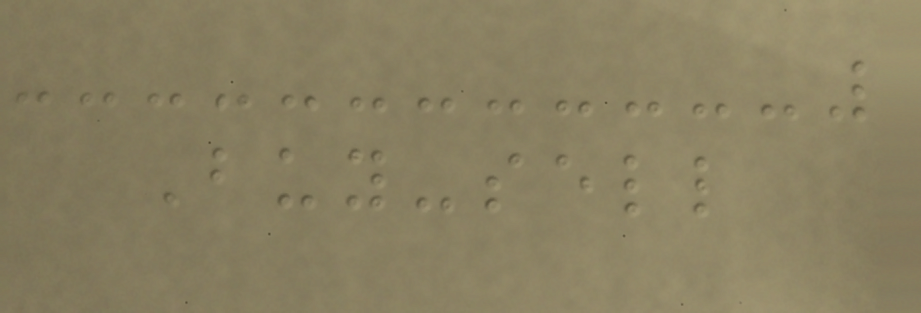Buy-sell
